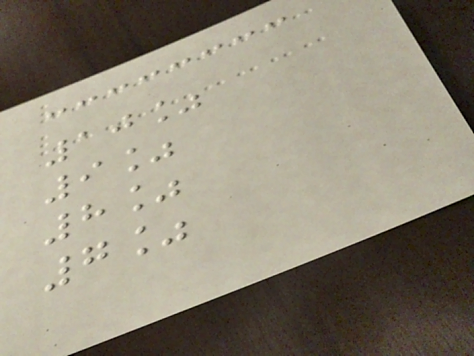10%
9%
8%
7%
